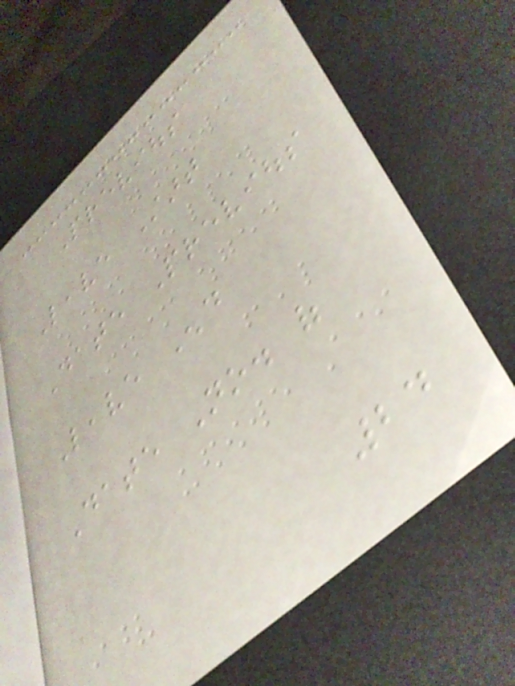Previous
Leave Start
Date Previous
Leave End
Date No. of
24
